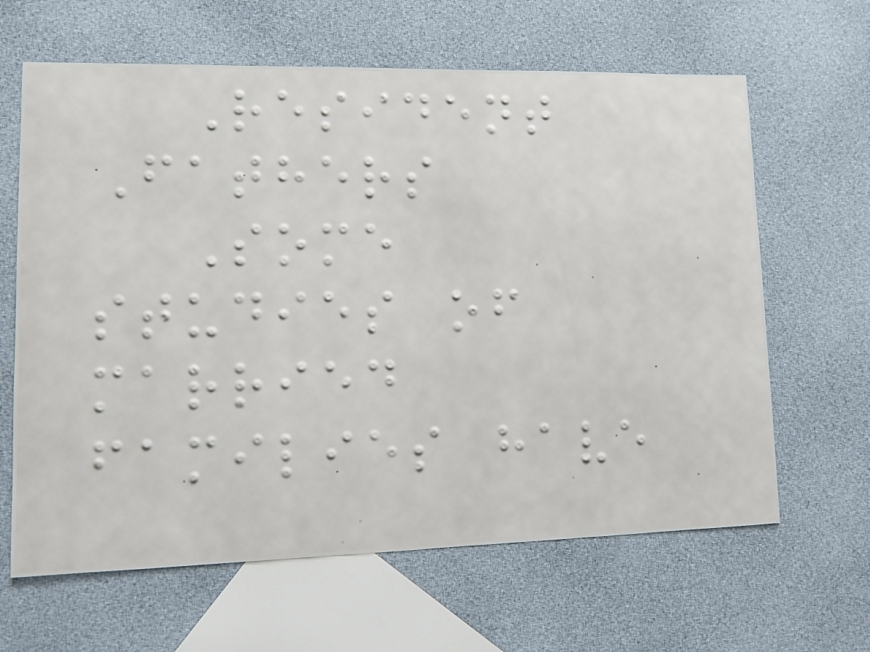Resident
Fathers
Some
studies of
married
families have
